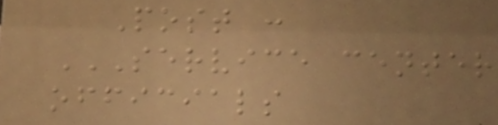Post :
SERVICE CENTER
OFFICIALS
